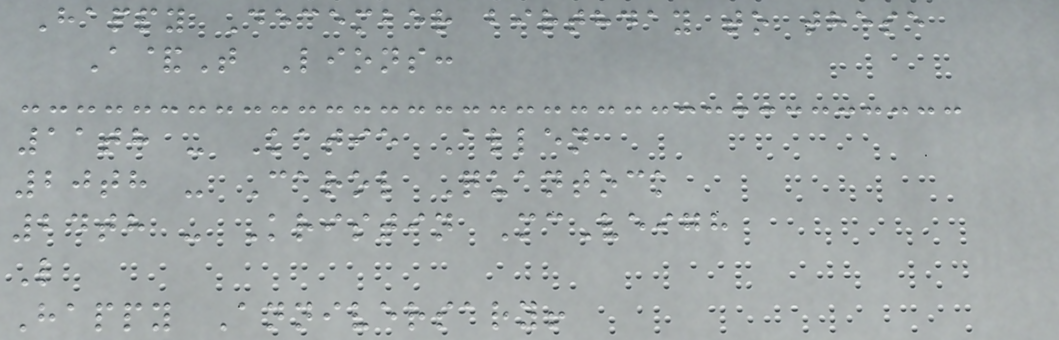Happy December birthday to these
A&T Lions:
11th - Katie Allen
20th - Carol Quantock
24th - Kristin McVeigh
L
Happy Anniversary!
